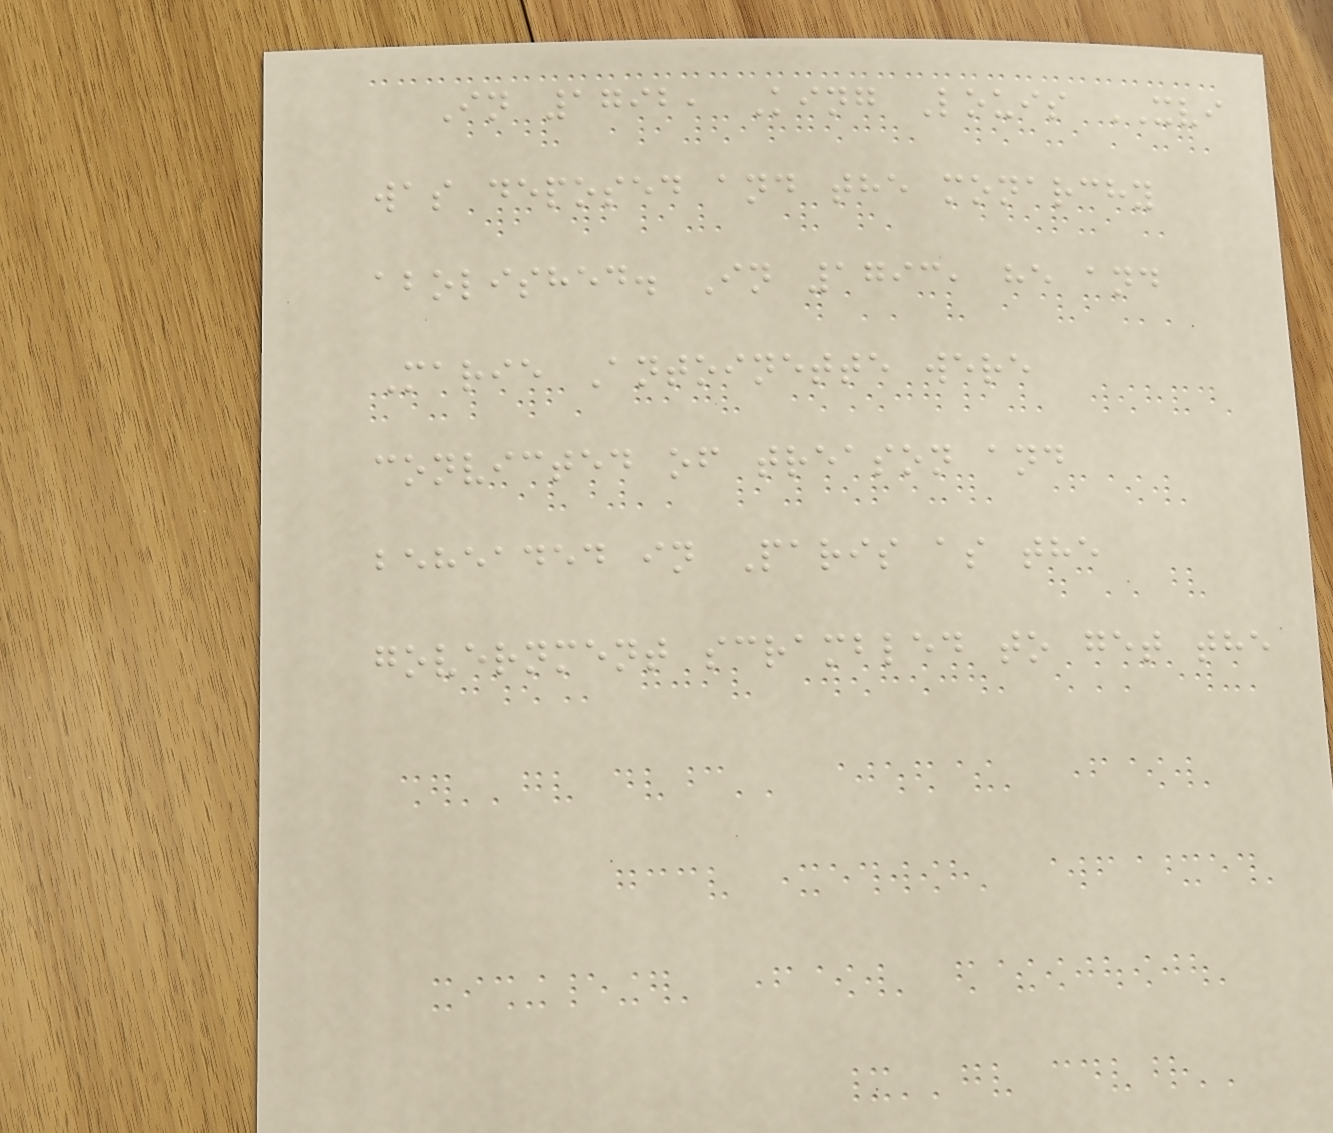In 1792, King Louis XVI
was deposed and the monarchy
abolished. In 1793, he and
Marie Antoinette were
convicted of treason and
beheaded in Paris as the
government scrambled to get the
